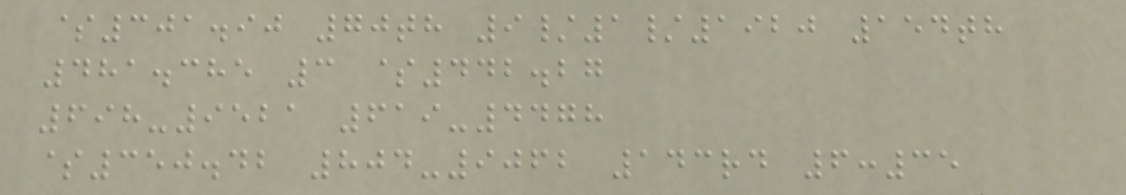$301.90 70th 9/1/1920 154th
481.385 3 $442.27
698-9521 619-4478
$350.42 804-9062 143rd 6:35
